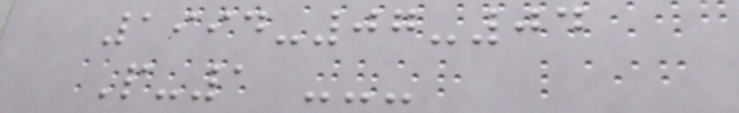1994-07-04
P-1 ---
